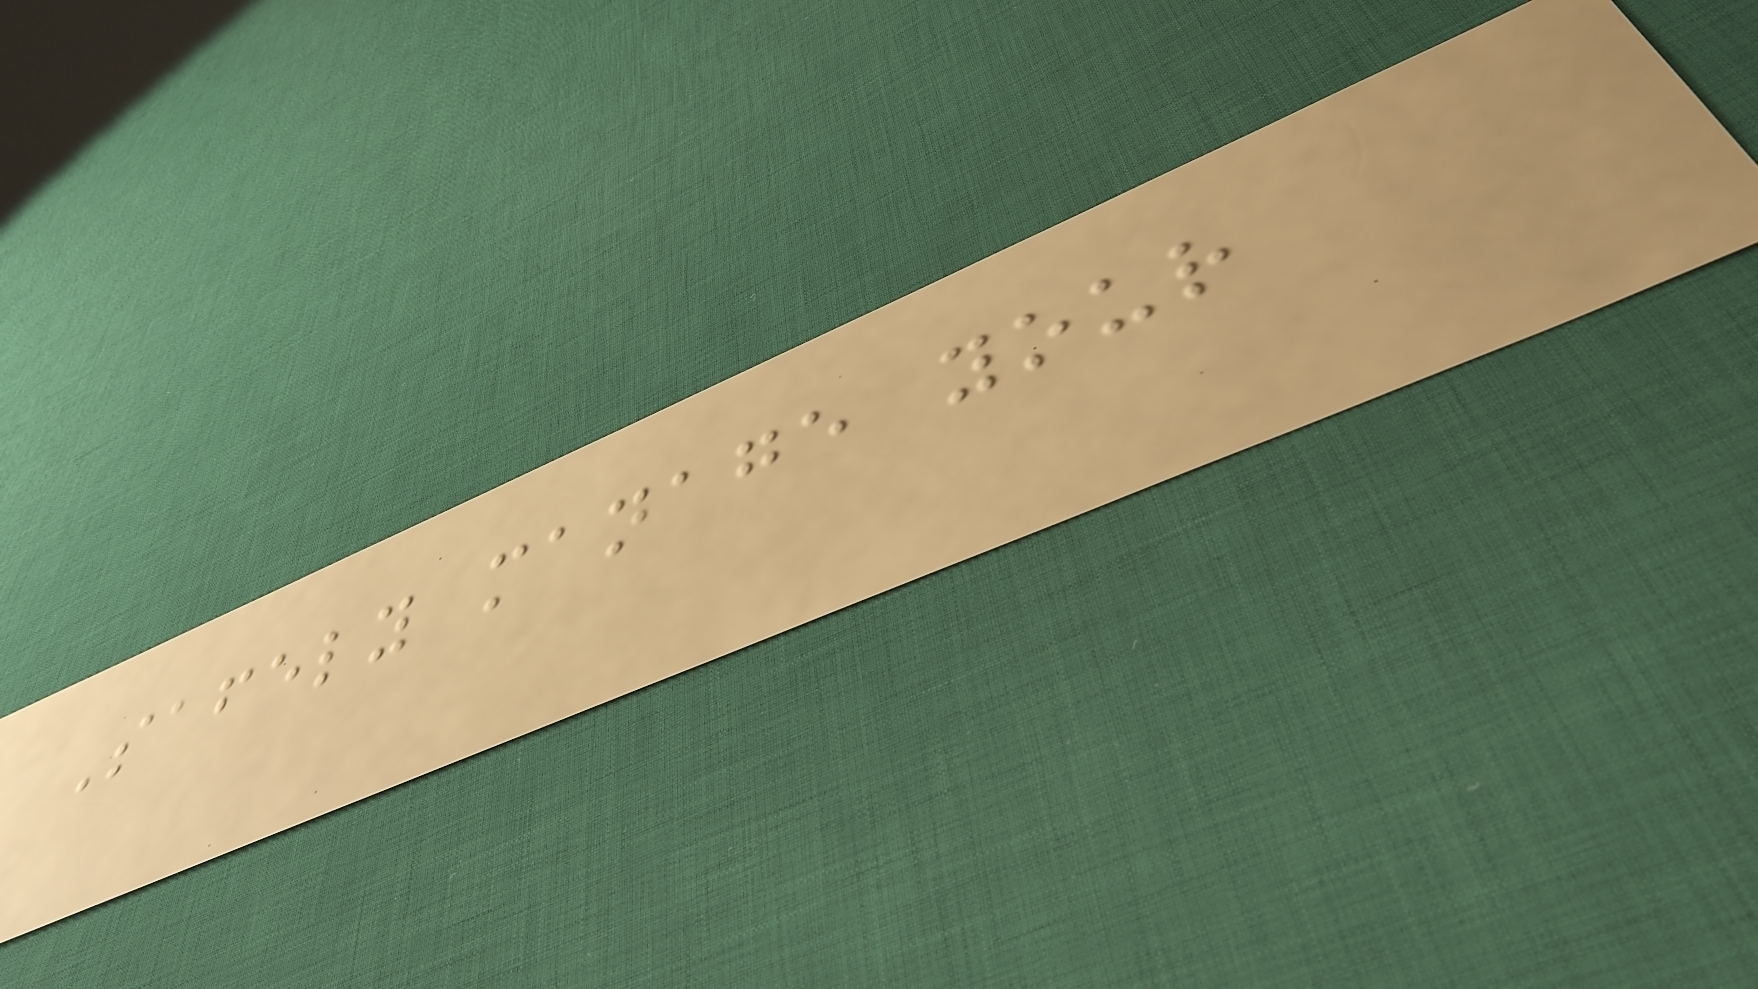Safely manage your
